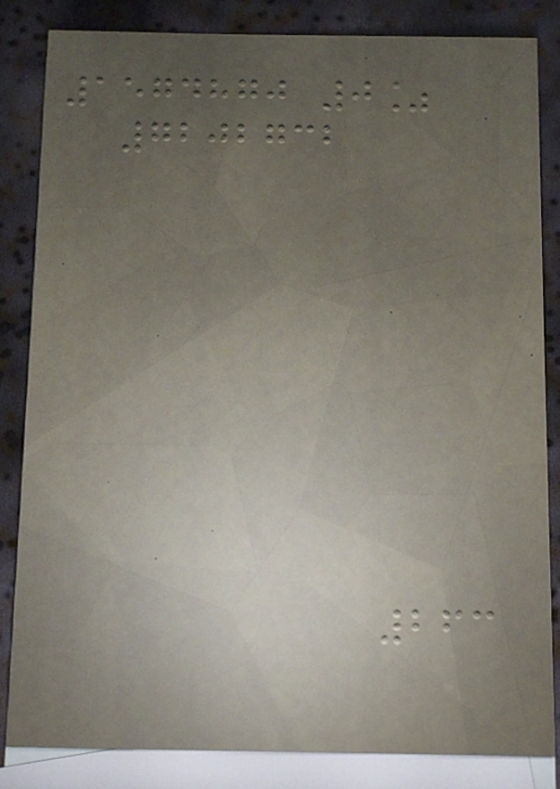1574870 0%
7202732
263
